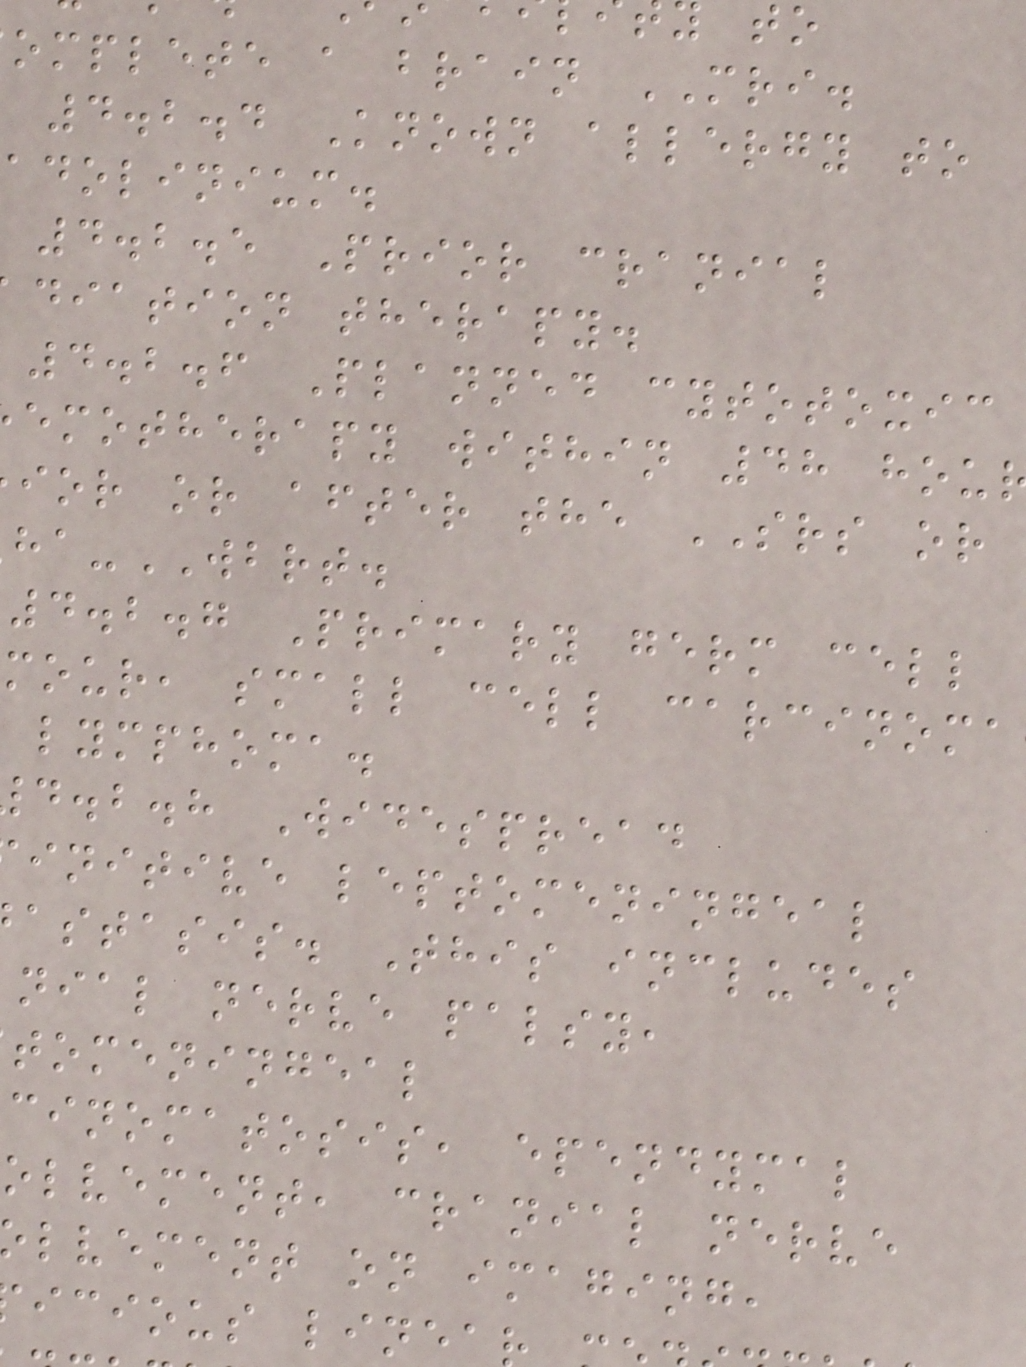omplete a brain MRI.
4.2.4 Known allergy to
adolinium.
4.2.5 Prior cranial
diation therapy.
4.2.6 Planned cytotoxic
emotherapy within 48 hou
ior or after the SRS or
-WBRT.
4.2.7 Primary germ cell
mour, small cell carcinoma
lymphoma.
d.b.h Widespread
initive leptomeningeal
astasis. This includes
nial nerve palsy,
tomeningeal
cinomatosis, ependymal
olvement, cranial nerve
lvement on imaging,
icious linea
